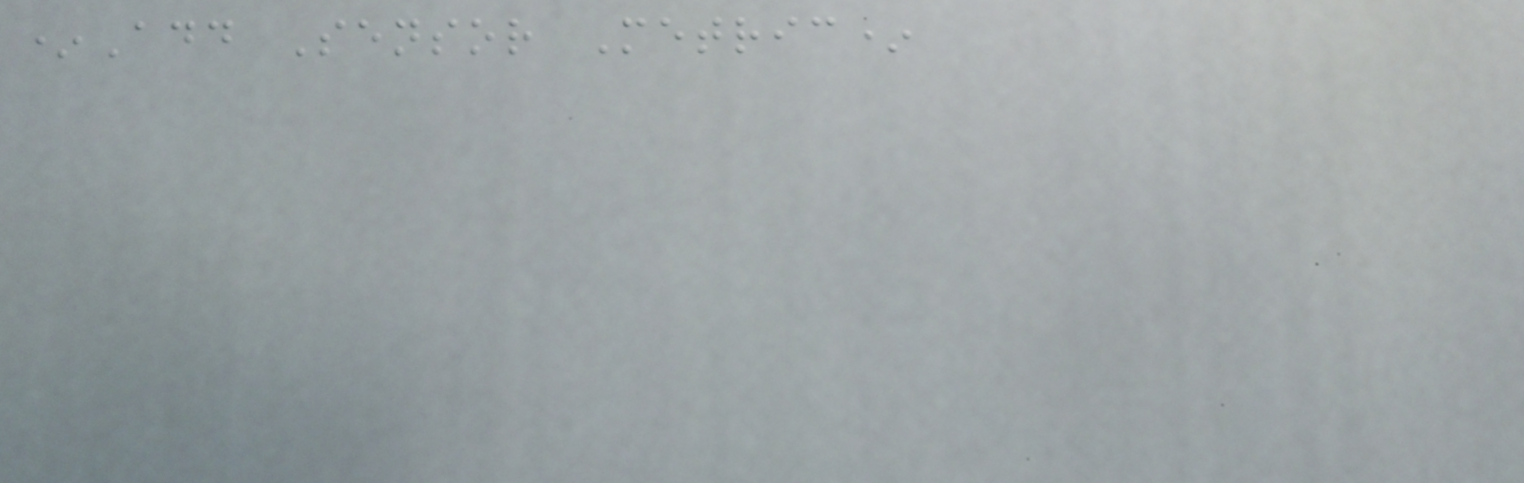*Add Sensor Metric*
